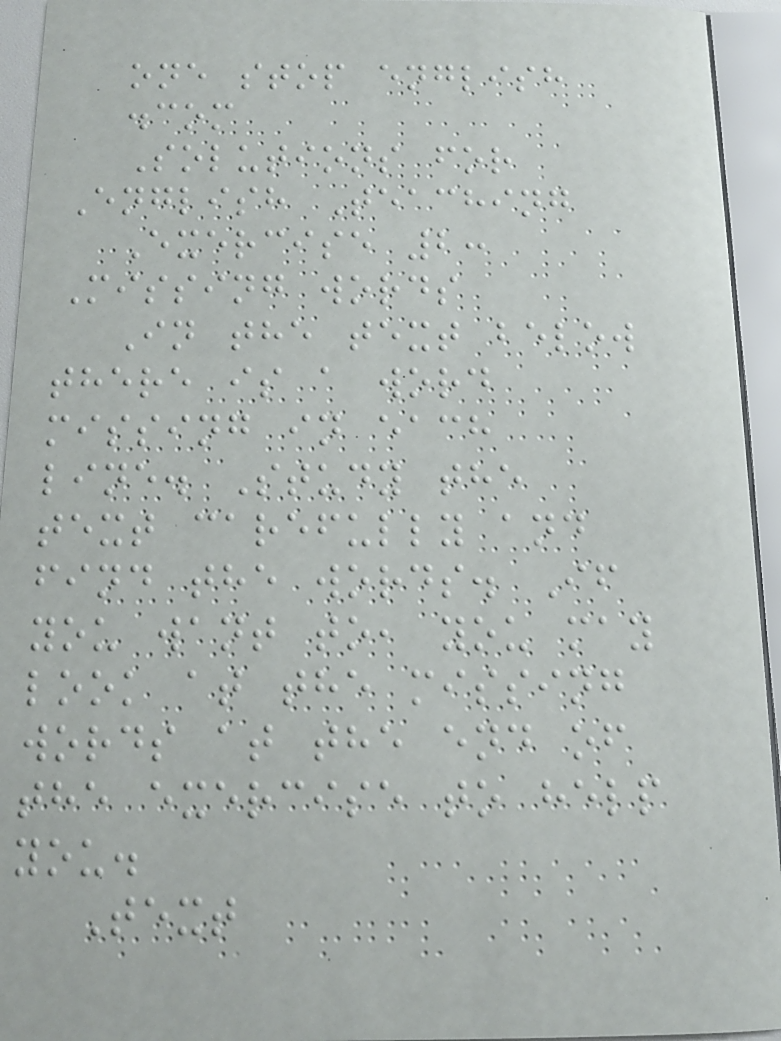one stop english
.com
Solutions for
English Teaching
Exercise 2:
Missing words
In the text below
there is a word
missing in each
line. Study the
text carefully and
find the words. If
you want to, you may
look at the missing
words at the end of
the exercise to help
you.
Text
